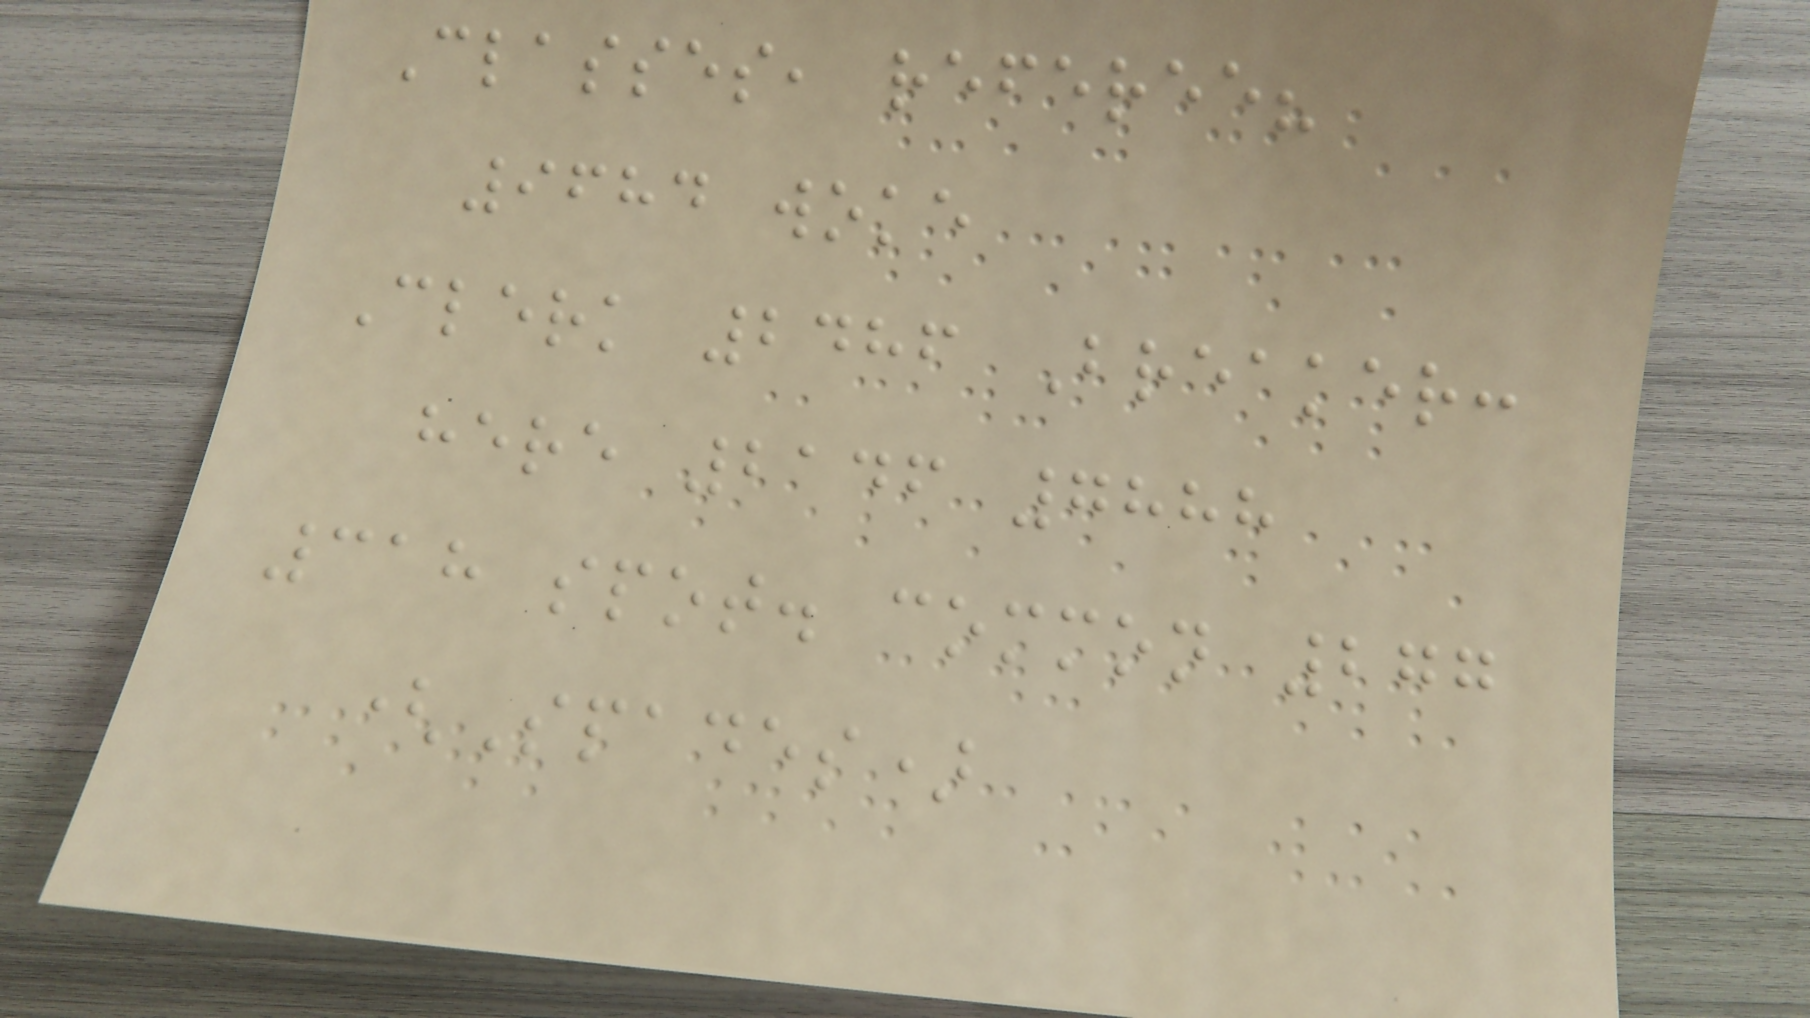Classes, referee?
9684 woke
Clerk 2486 Breaker:
here 2146 7888
318 spot. common 277
(Spades)
